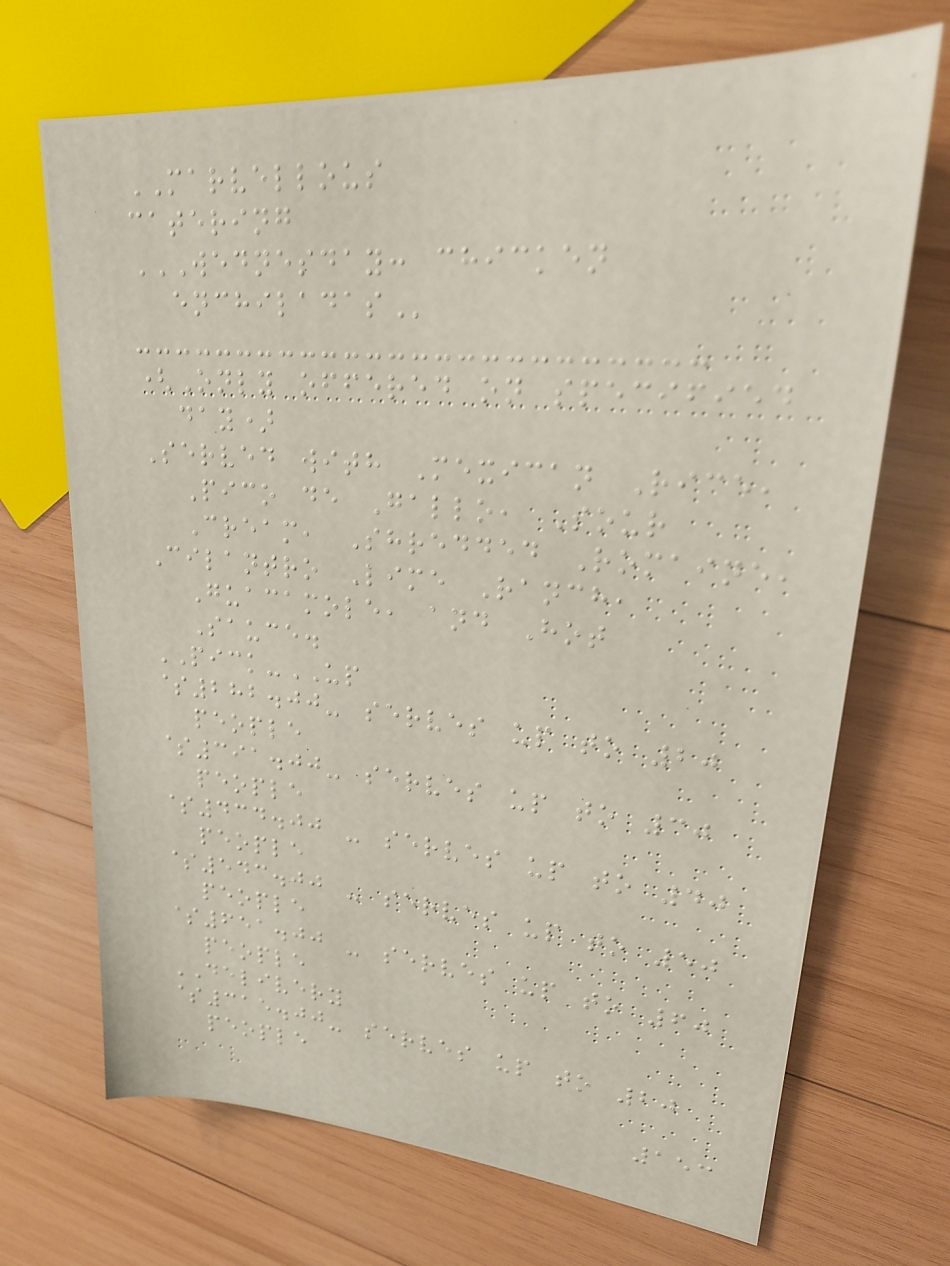MARVELLOUS
catering
WEDNESDAY: CHICKEN
ENCHILADAS
(Only offered on specified
day)
Served with Mexican Rice,
Pico de Gallo, Sour
Cream, Shredded Romaine,
Cilantro Lime Ranch,
Guacamole, and Hot
Sauce.
PICK-UP
$282.00- serves up to 20
people
$391.00- serves up to 30
people
$434.00 - serves up to 40
people
$543.00 - serves up to 50
people
$651.00 - serves up to 60
people
DELIVERY
$315.00- serves up to 20
people
153
